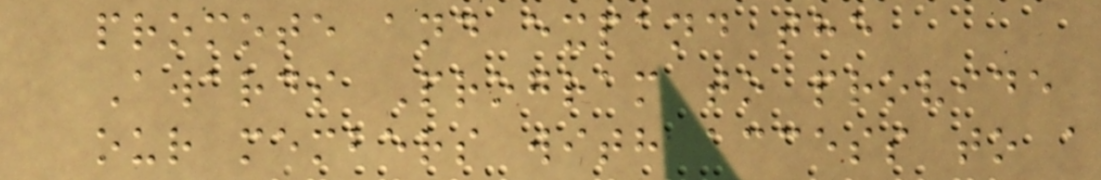promote and expand the
Awards Program to provide
our members with access to a
